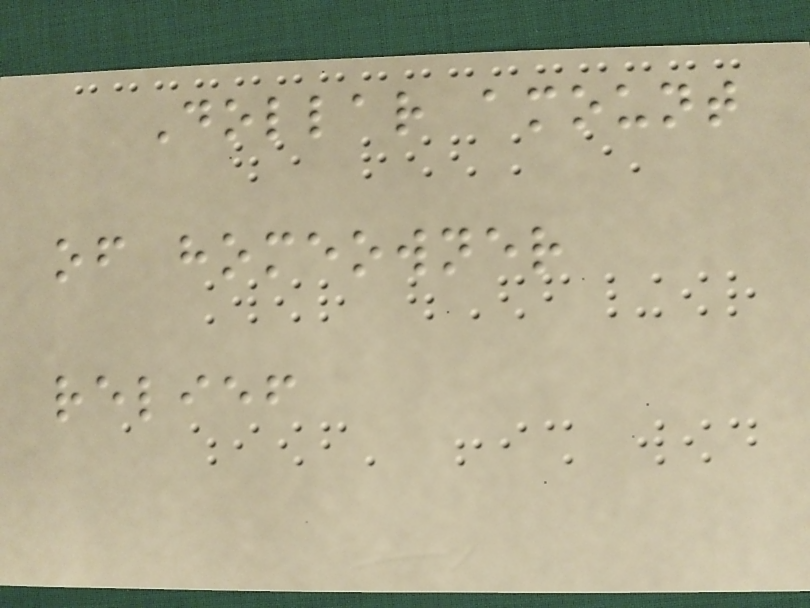Dollar amount
of homeowner
relief
